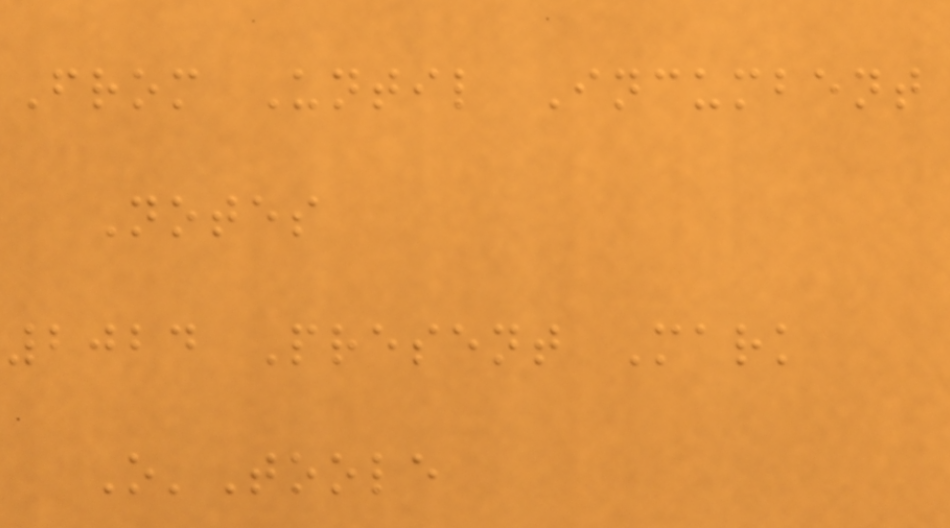From Until Incumbent
Notes
2024 Present Mark
O'Toole
